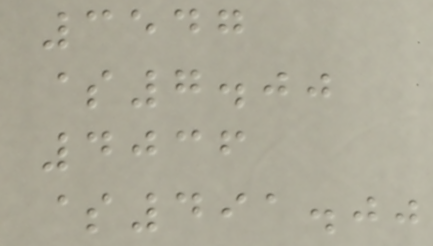3547
$7.00
4036
$491.00
